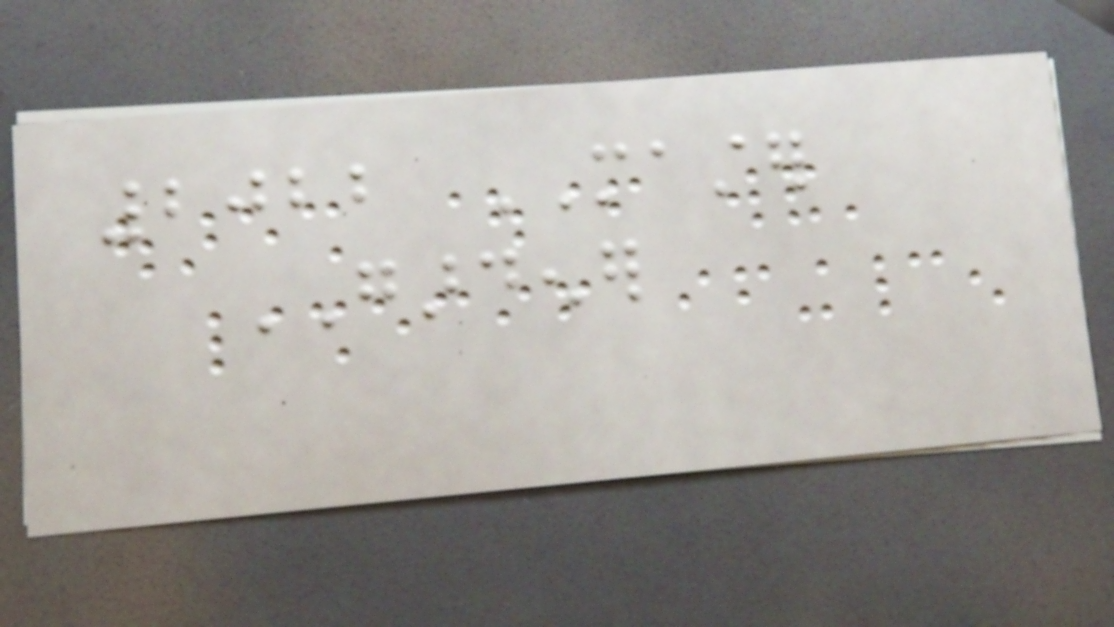2022 MASTER
GARDENER
